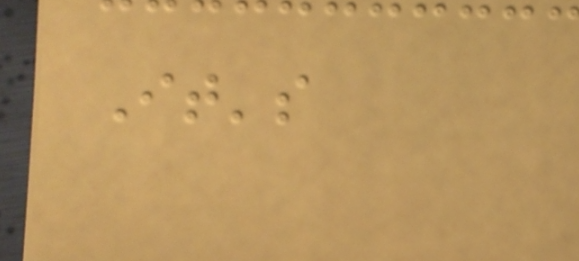It's
